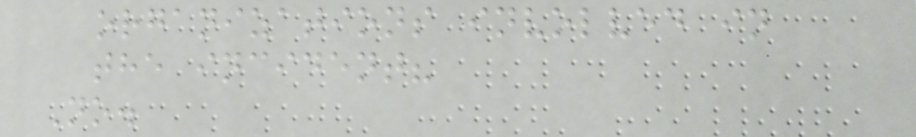organizations involved in
the incident?
No.
